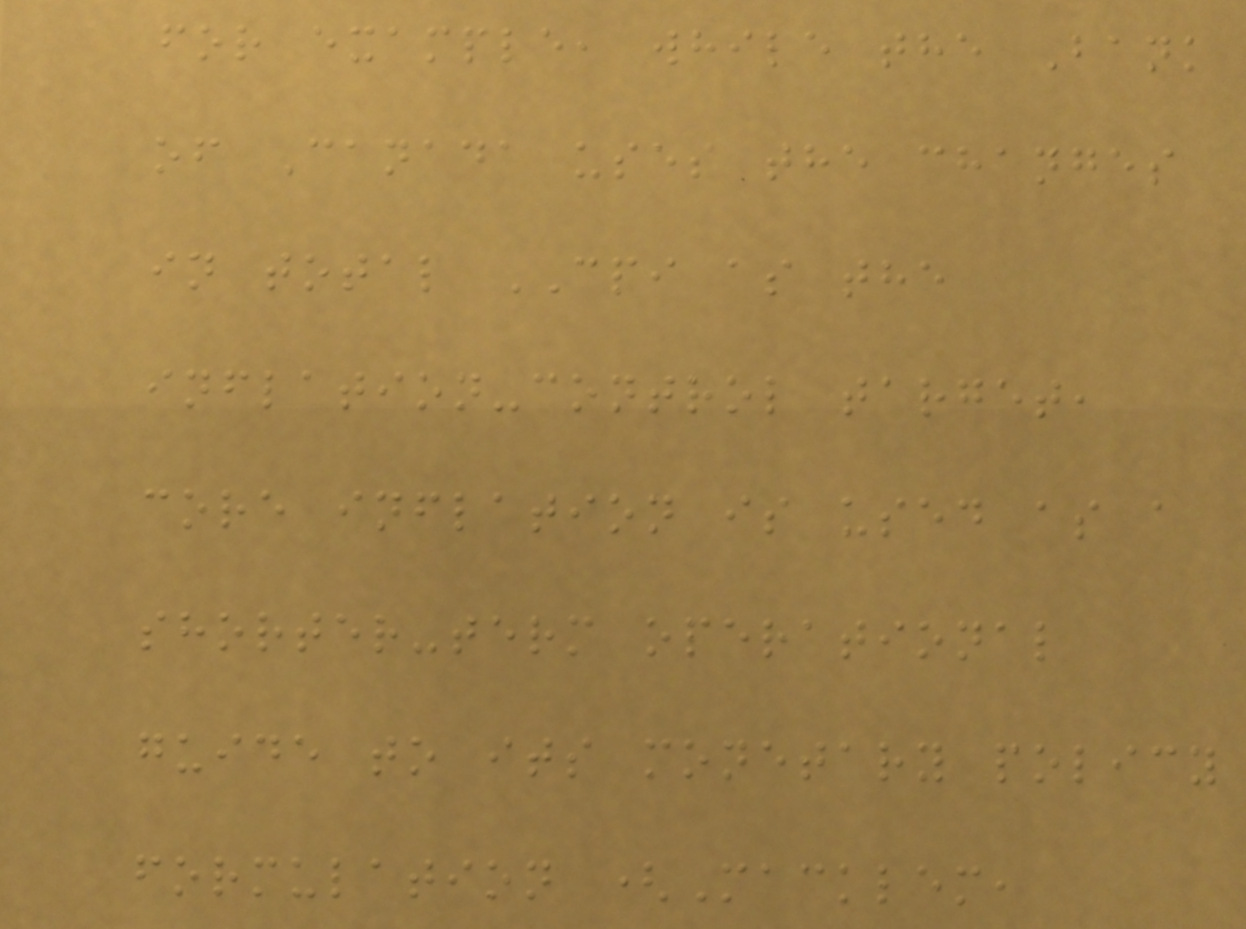for example, while the Bank
of Canada uses the changes
in total CPI as the
inflation-control target,
core inflation is used as a
shorter-term operational
guide to its monetary policy
formulation (Macklem,
